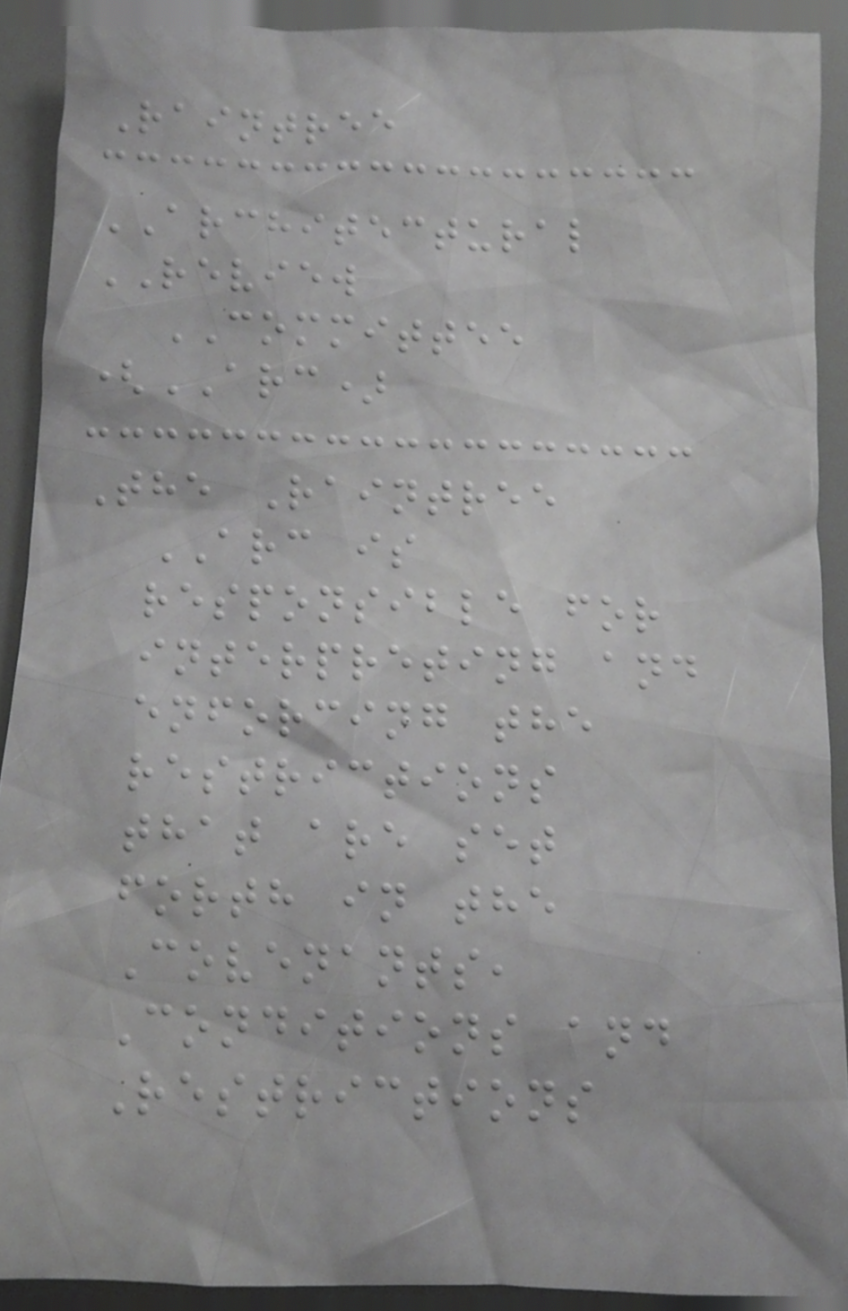Raintree
ARCHITECTURAL
REVIEW
COMMITTEE
(ARC)
The Raintree
ARC is
responsible for
interpreting and
enforcing the
restrictions
that are set
forth in the
Covenants,
Conditions and
Restrictions
